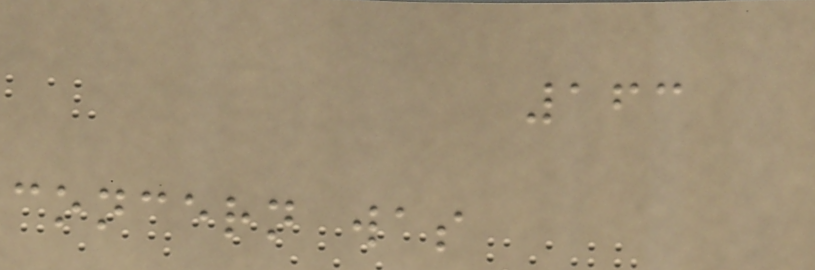163
concern was
